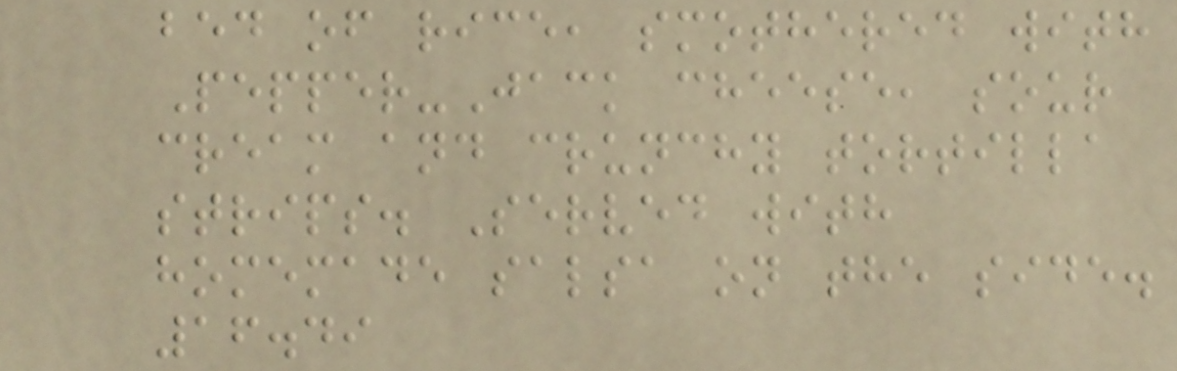bed of rice, smothered with
Pepper-Jack cheese, sour
cream and crunchy tortilla
strips. Served with
homemade salsa on the side.
16.49
